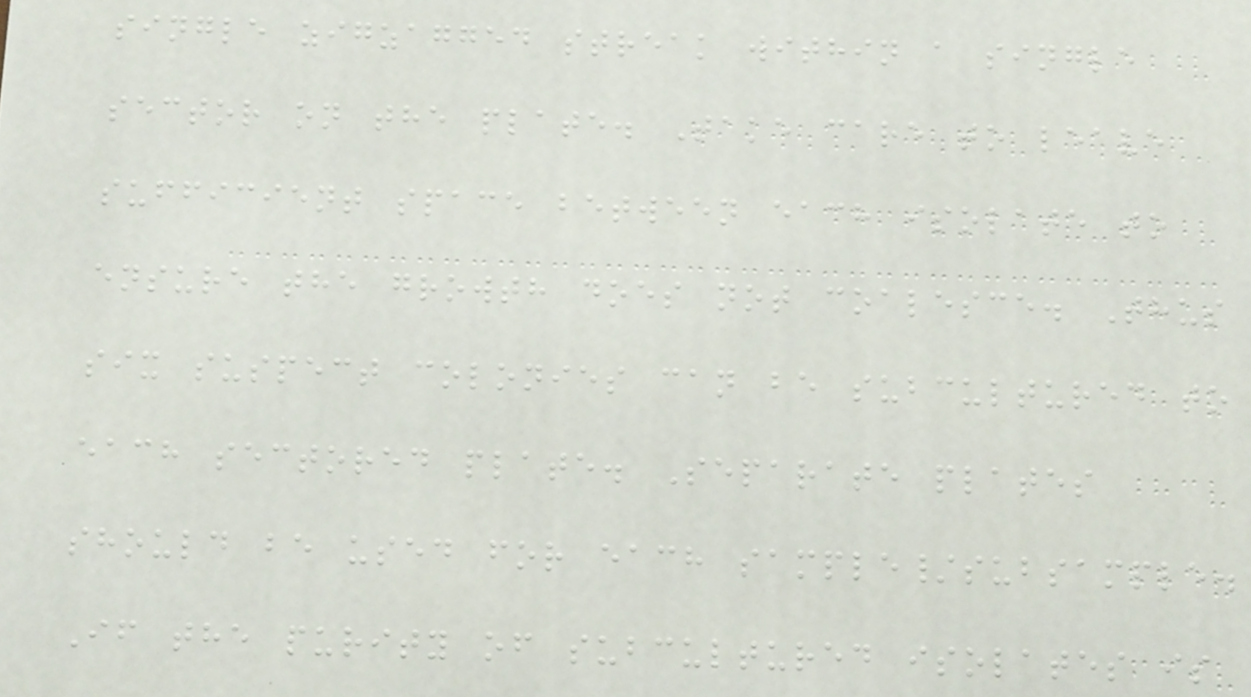single zigzagged streak within a single
sector on the plate. Take care to leave
sufficient space between each isolate to
ensure the growth does not coalesce. Thus
six suspect colonies can be subcultured to
each sectored plate. Separate plates
should be used for each sample/subsample.
If the purity of subcultured isolates is
